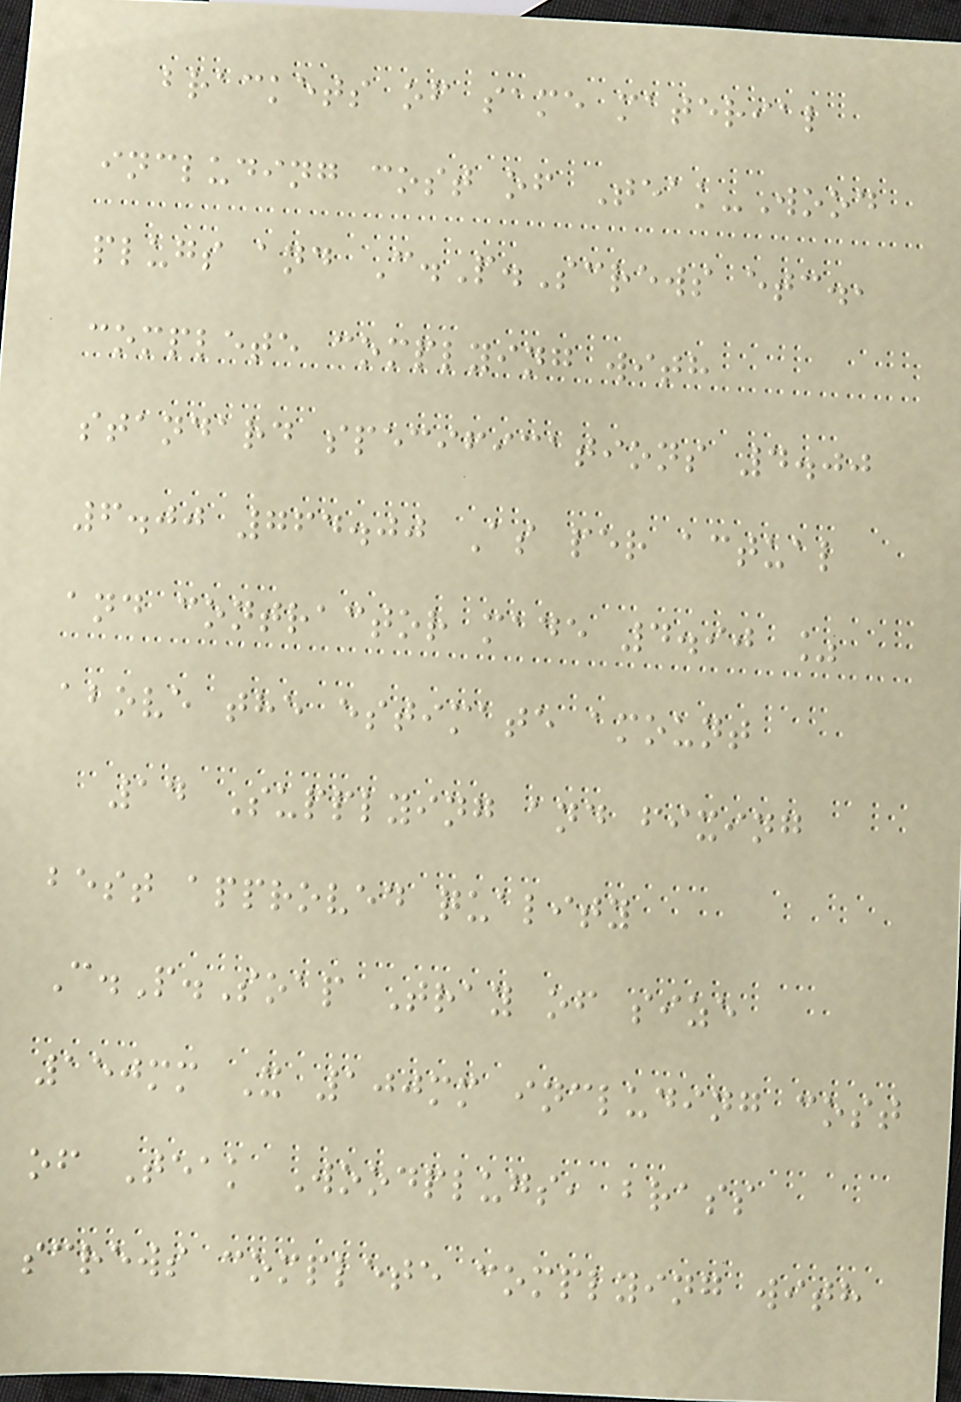brackets of same material
including cost of Teak-Wood
plugs and C.P.Screws etc.,
complete complying with
standard specifications 4.00
6.00 764.00 As per actual
and contractor made 4.90 %
above the estimate amount
14 Supplying and fixing
best approved quality
C.P.Soap Tray of size
150mm X 100mm including cost
of Teak Woodplugs, brass
screws complete complying with
